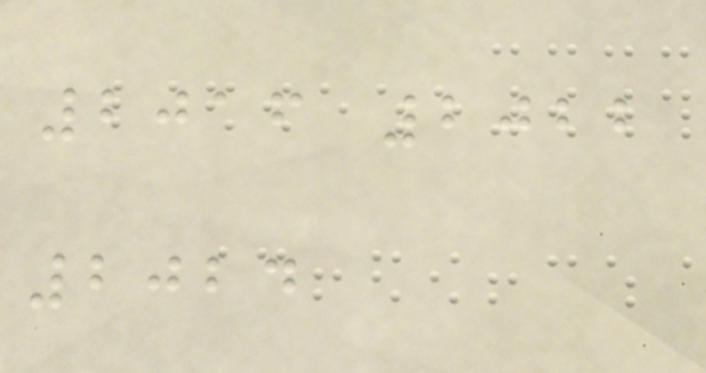2016 2022
2024
